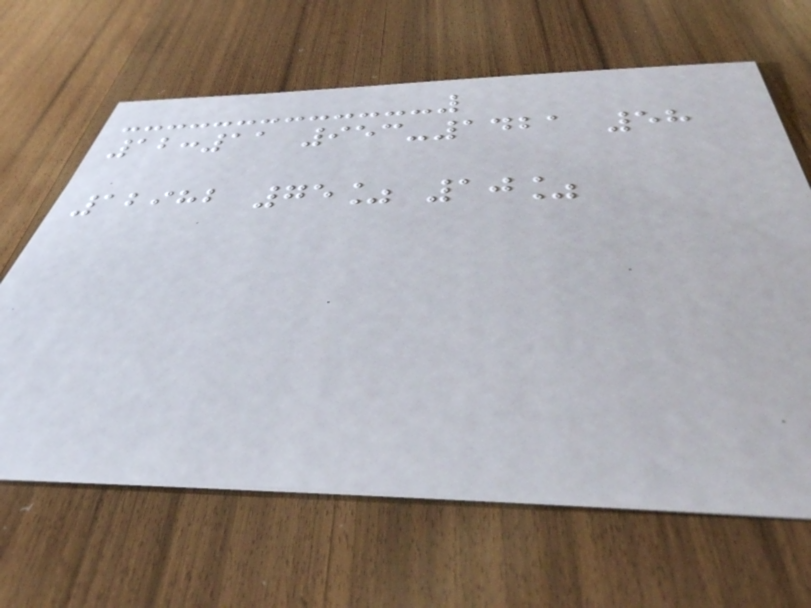12:11 953-1421 58
12982 75% 10%
